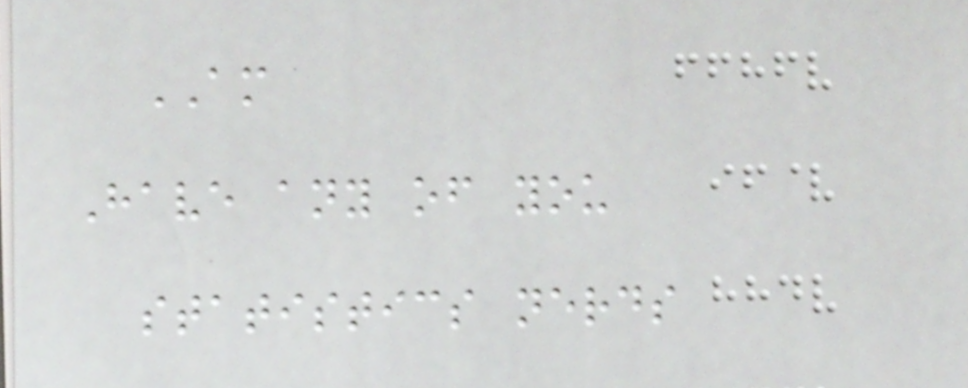AM
Have any of you
statistics nerds
